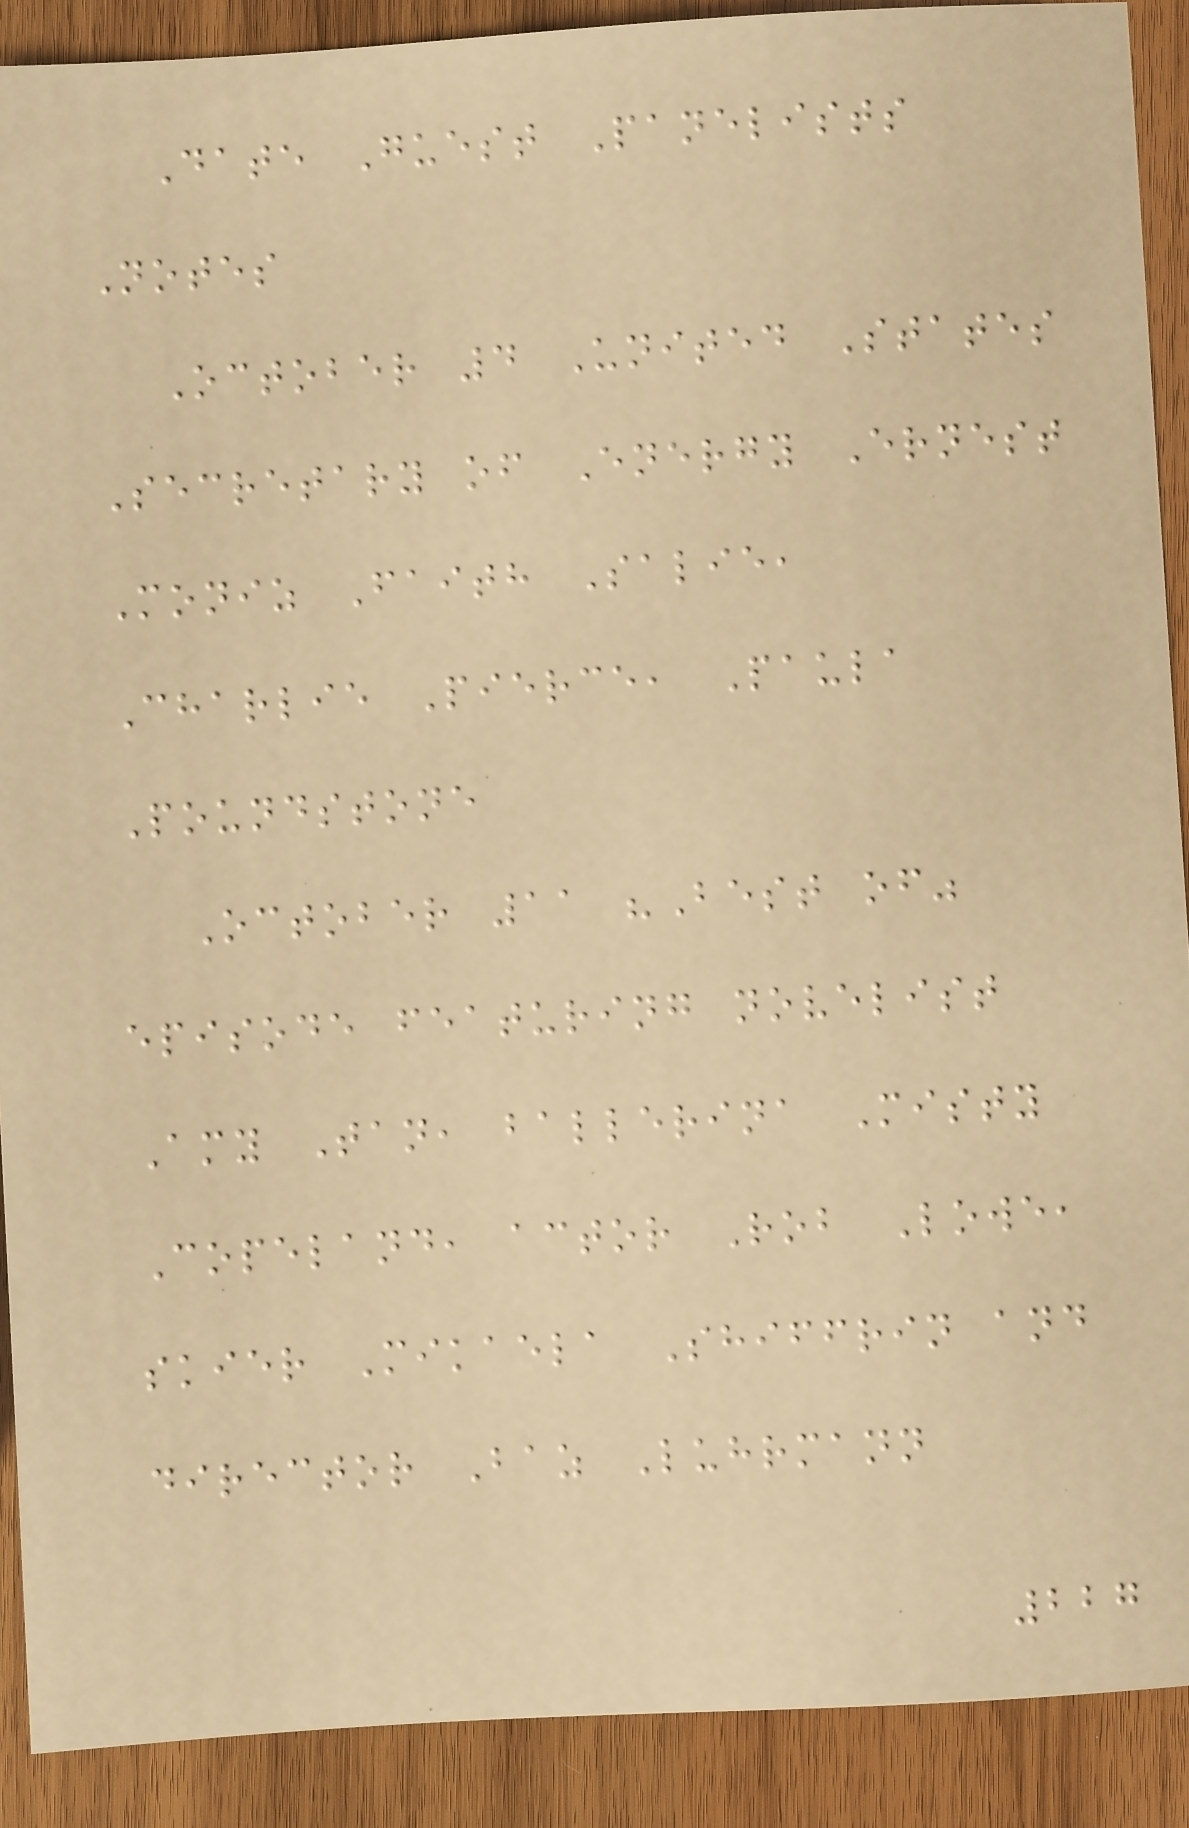Date Guest Panelists
Notes
October 4 United States
Secretary of Energy Ernest
Moniz Faith Salie,
Charlie Pierce, Paula
Poundstone
October 11 "Best of"
episode featuring novelist
Amy Tan, ballerina Misty
Copeland, actor Rob Lowe,
skier Mikaela Shiffrin and
director Baz Luhrmann
227
